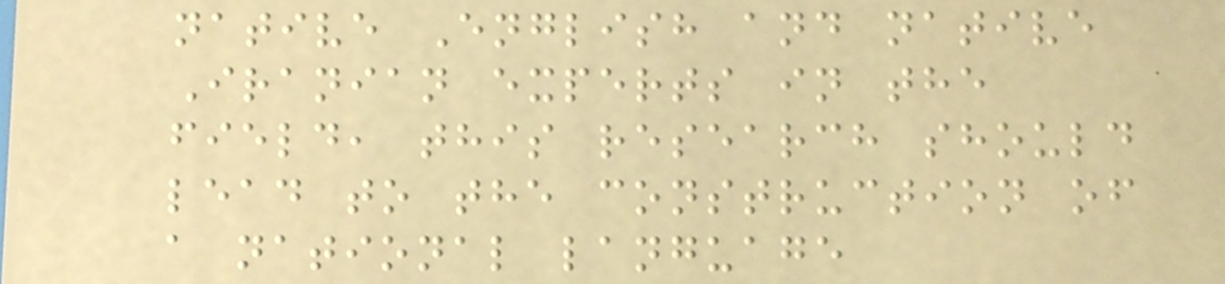native English and native
Iranian experts in the
field, this research should
lead to the construction of
a national language
